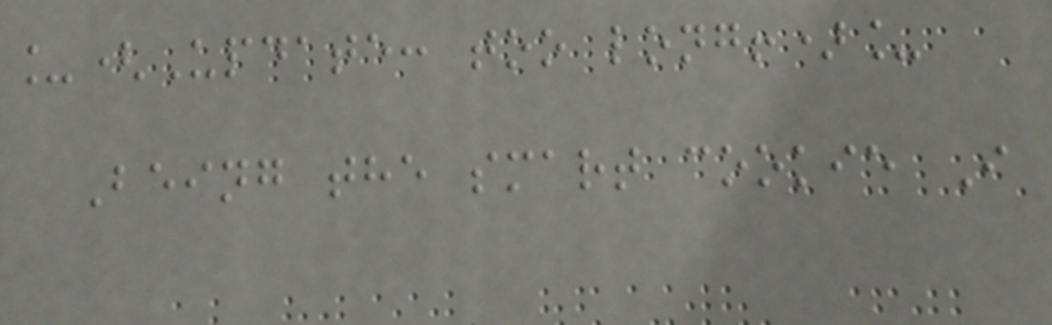_(Update: too long!)_
Being the smart cookie I
